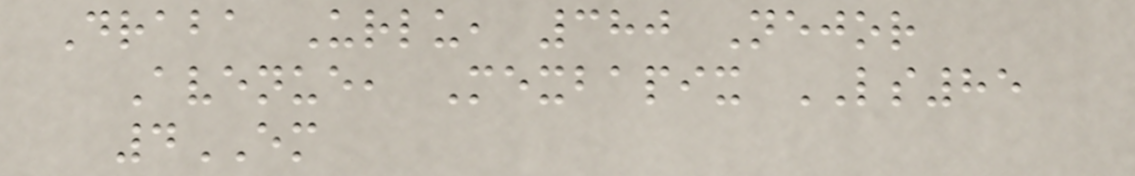Draba Urlu, 380 Nejor
Avenue, Mexbapix LS85
4EM
